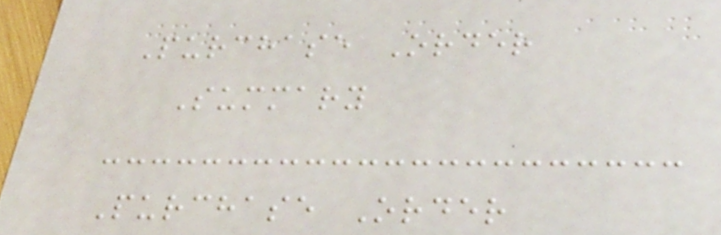Purchase Order
Summary
Purchase Order
